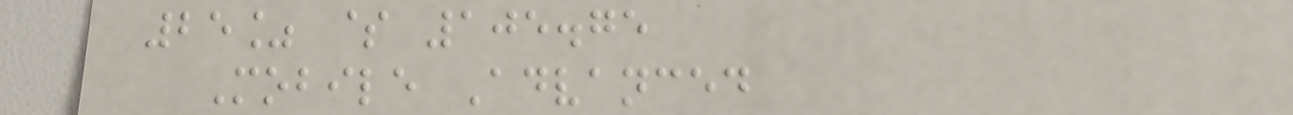25% $ 105.75
Mobile Advanced
